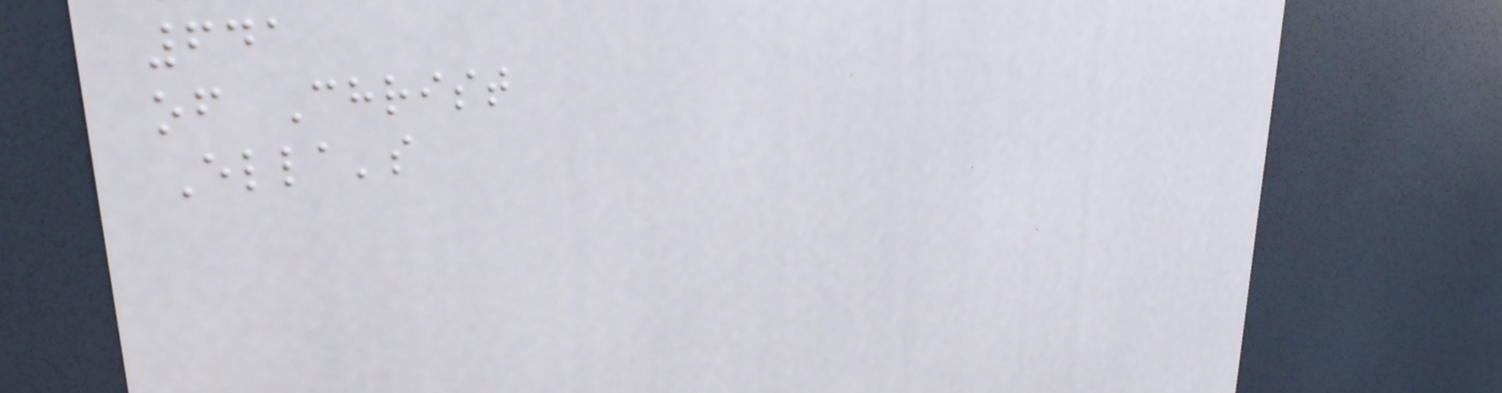641
of Christ
Ella's
